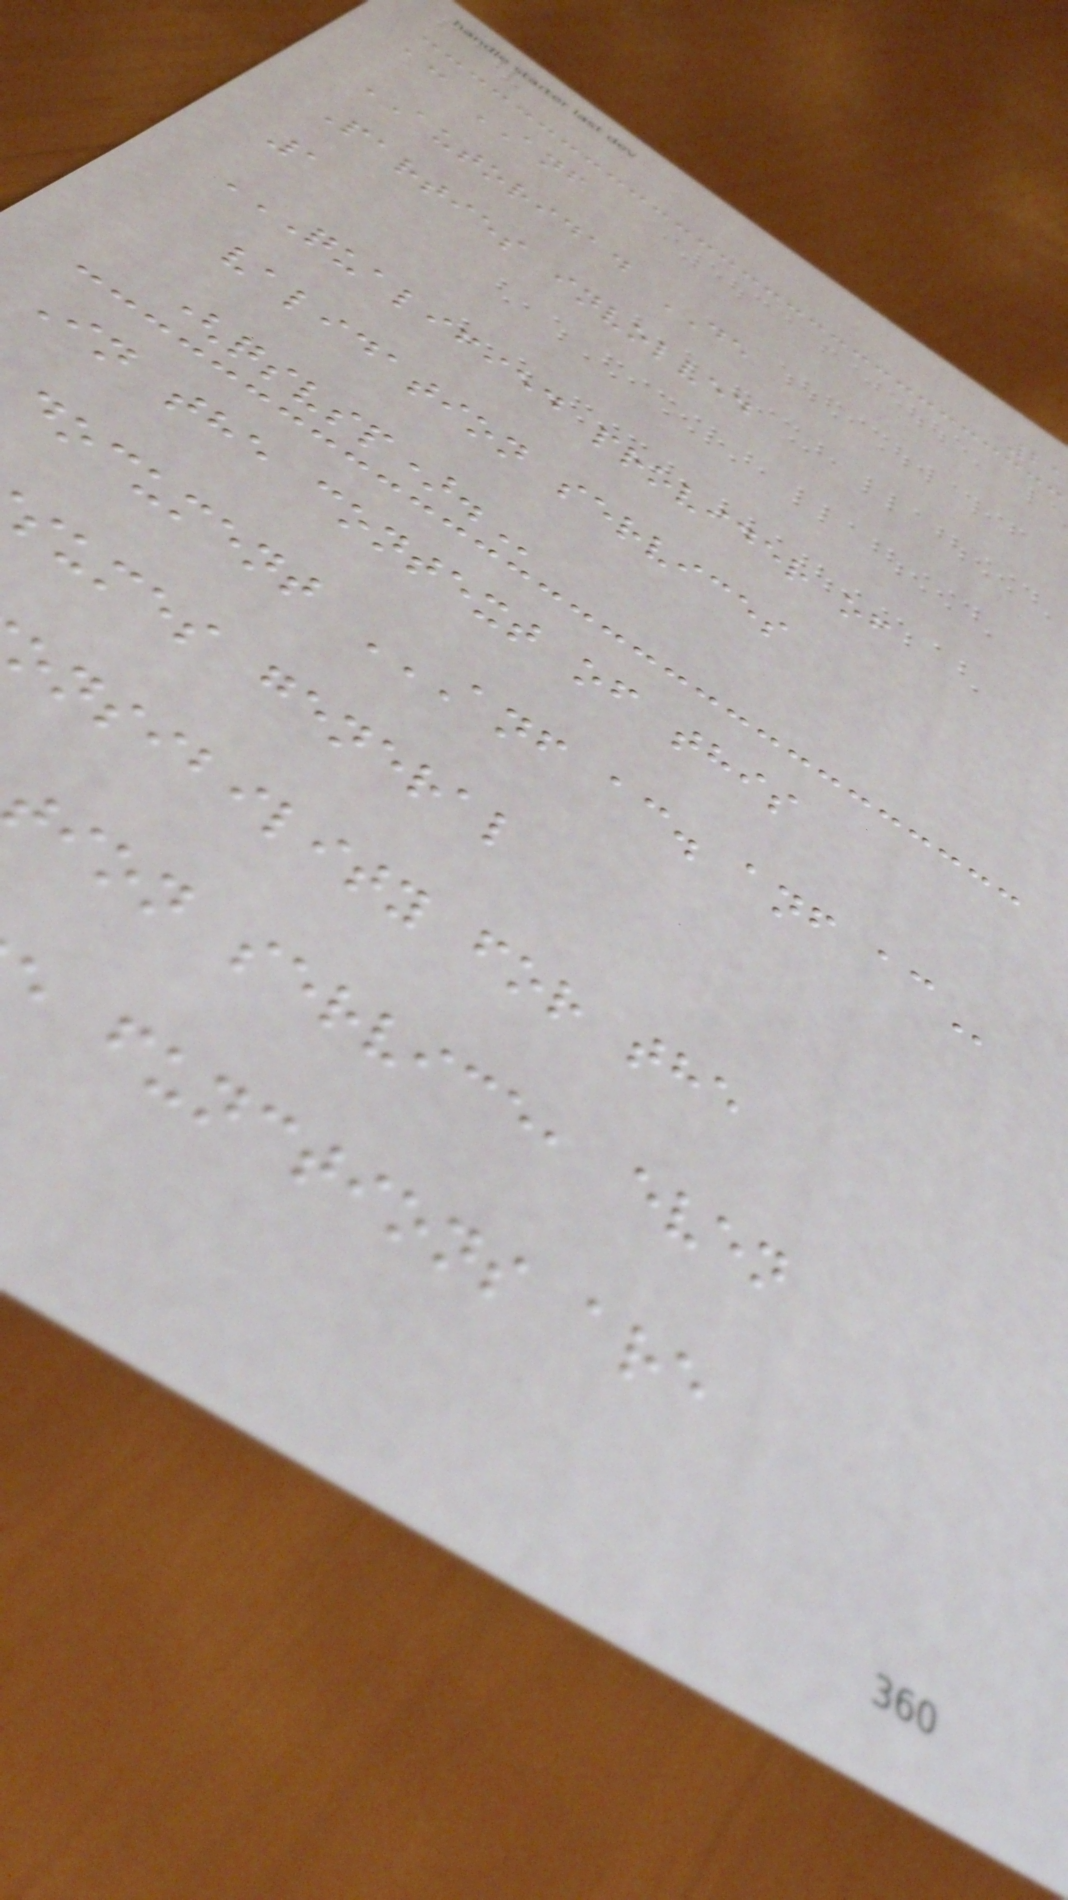ac ANF
AUTORIDAD DE
Parties involved
1
QUALIFIED PROVIDER OF
validation services
In the context of this
document ANF AC. ANF AC
sumes general
onsibility for the
ion service, even
functions are
